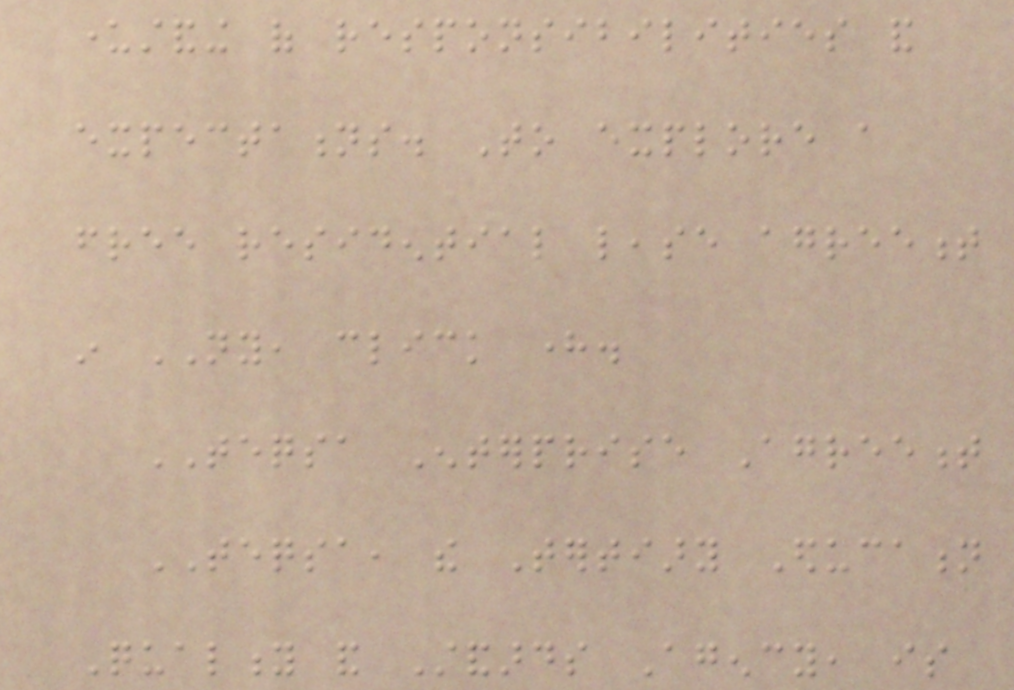understanding of responsibilities and
expectations. To explore a
free residential lease agreement
in NY, click here.
TEQSA Enterprise Agreement
TEQSA, the Tertiary Education
Quality and Standards Agency, is
